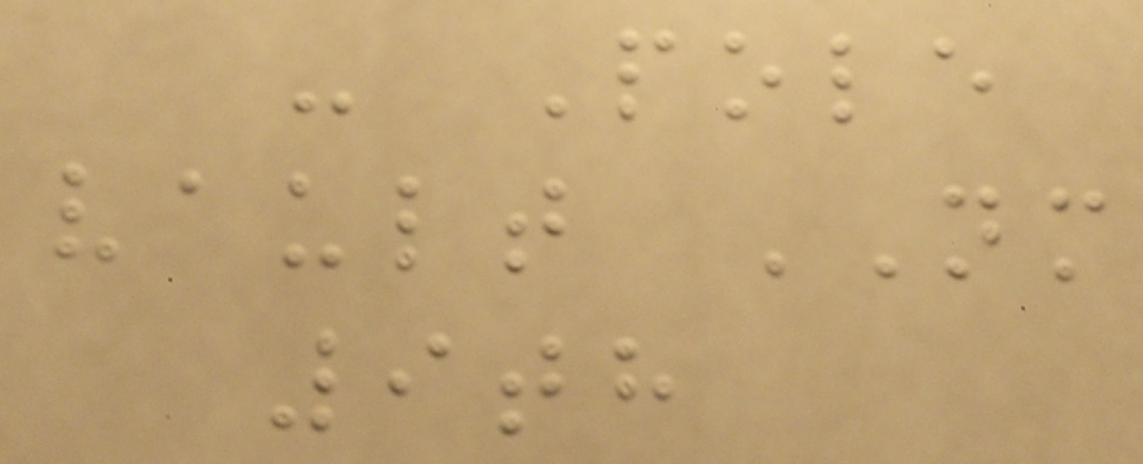- Pole
vault NM
9th
